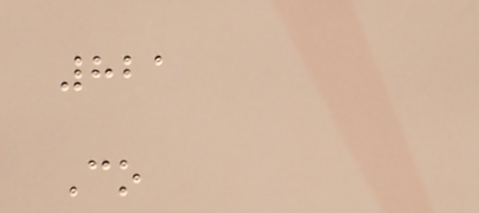821
Co
